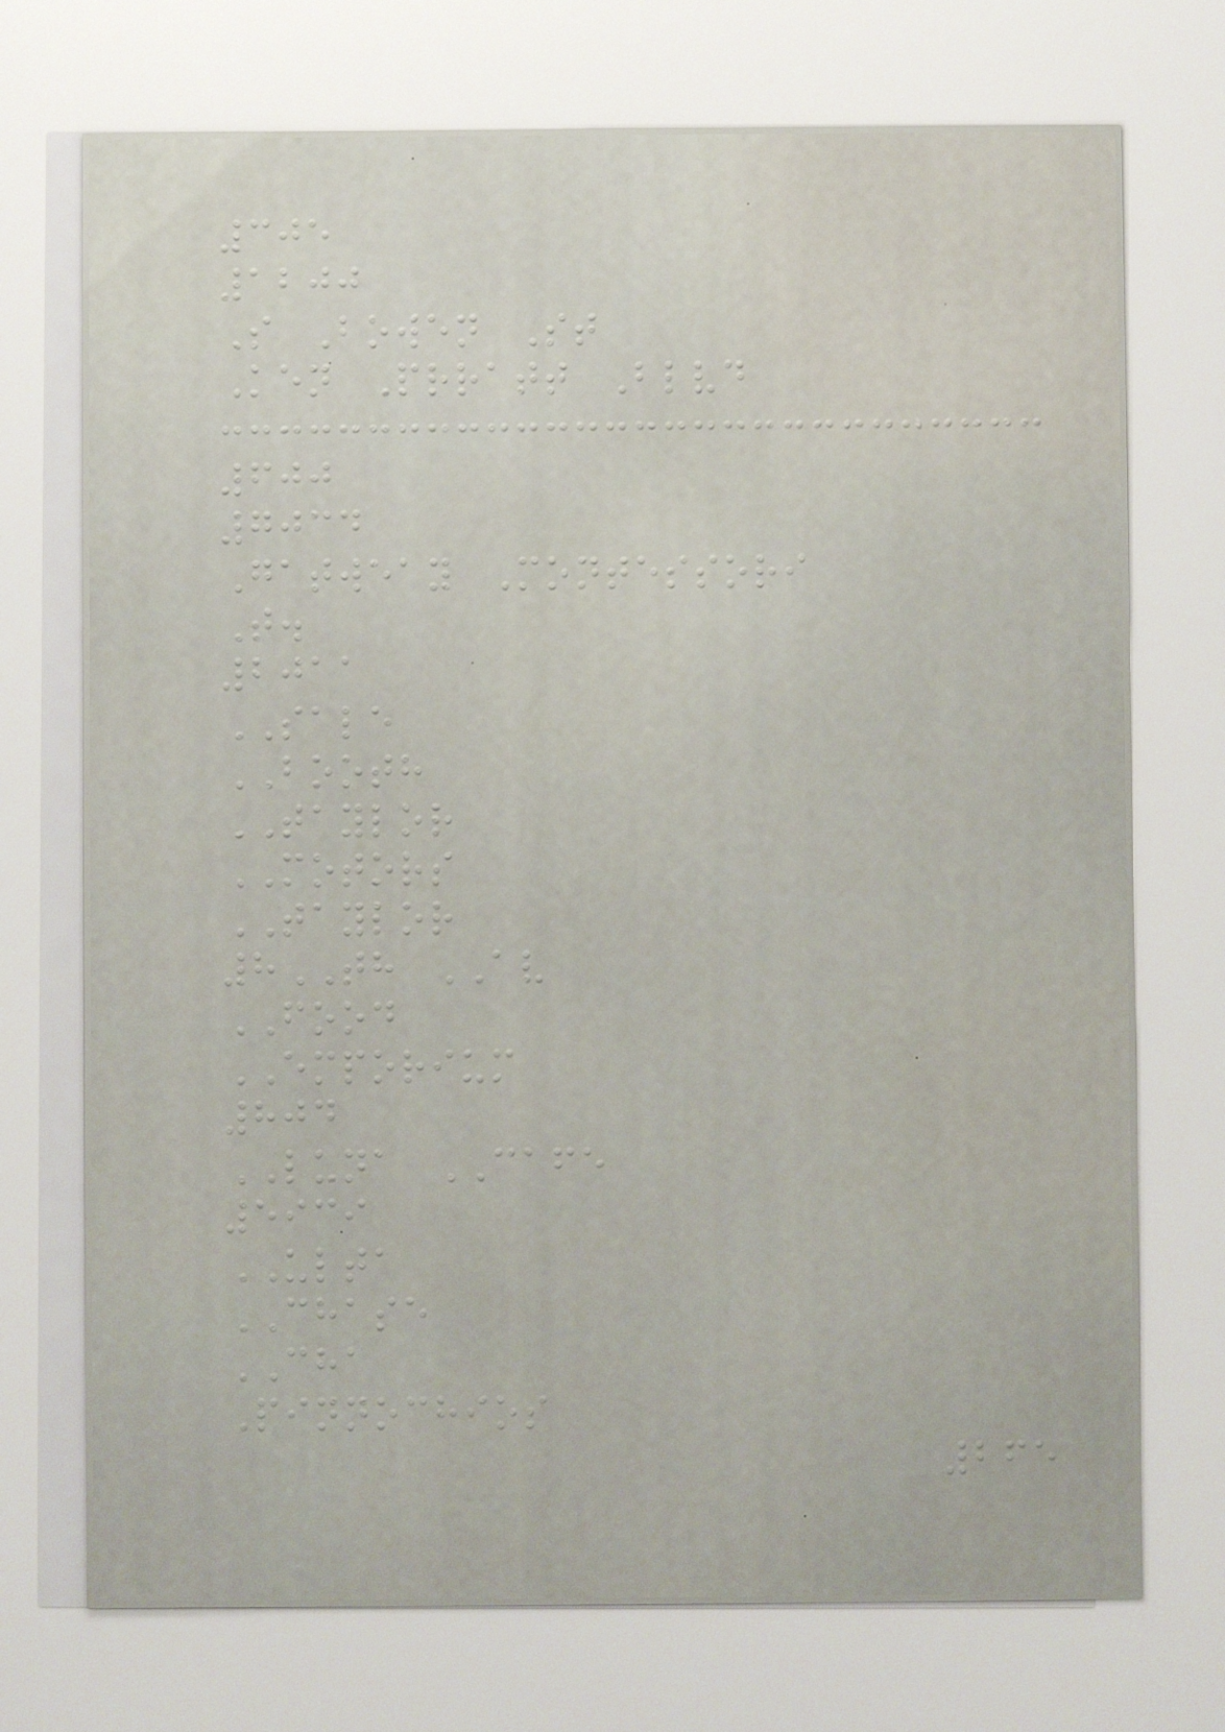305
1200
S Bowen St
Ken Prratt Blvd
600
7034
Gatweay Montessori
T.
2011
SALE
BOOTH
TAYLOR
MOTORS
TAYLOR
8TH AV
FOOD
EMPORIUM
804
LUNA CAFE
5939
ULTA
CHASE
CHA
Pinnochios
265
